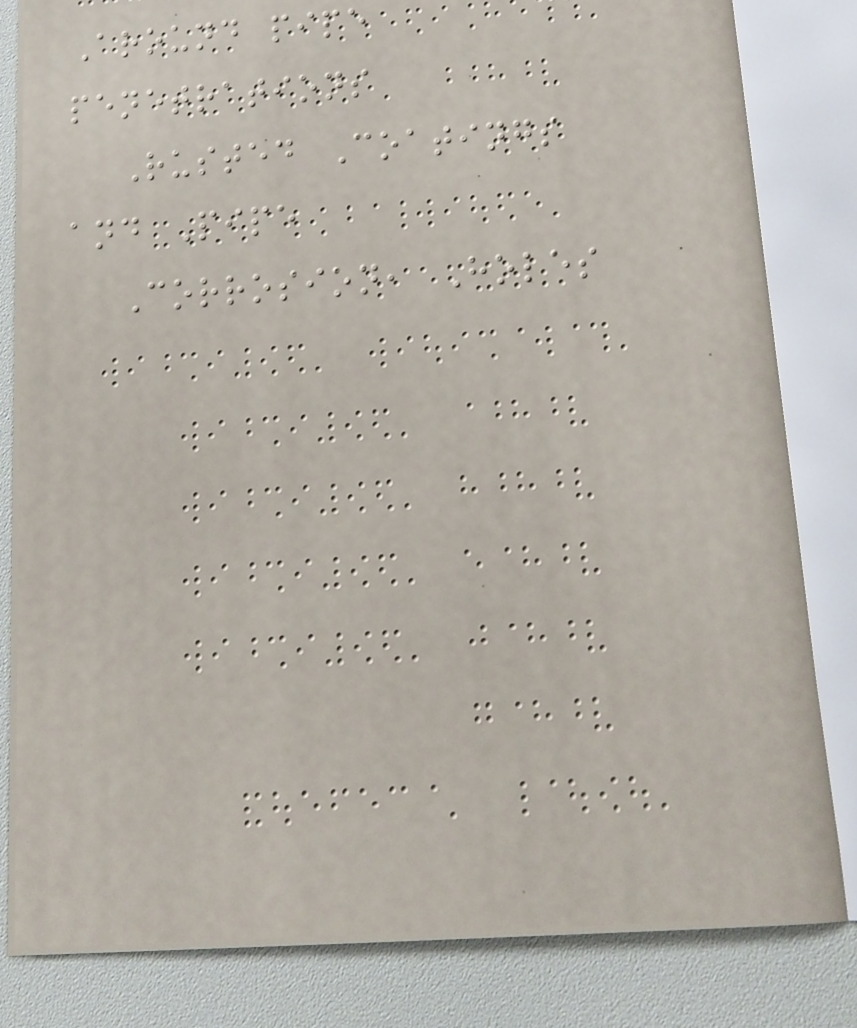Around pipe
penetrations
Rusted Coatings
and Pipe
Corrosion, Holes
